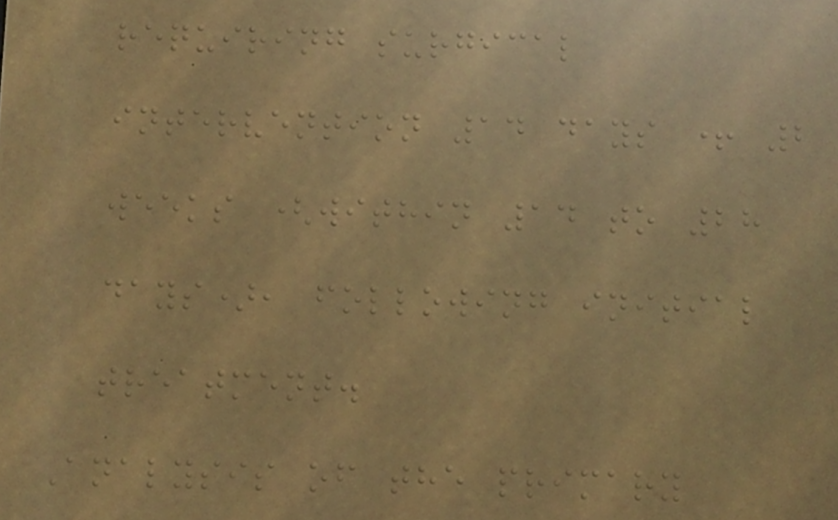requiring surgical
intervention 14 days + 2
weeks (within 14 to 28
days), following initial
treatment.
Analysis of the primary
